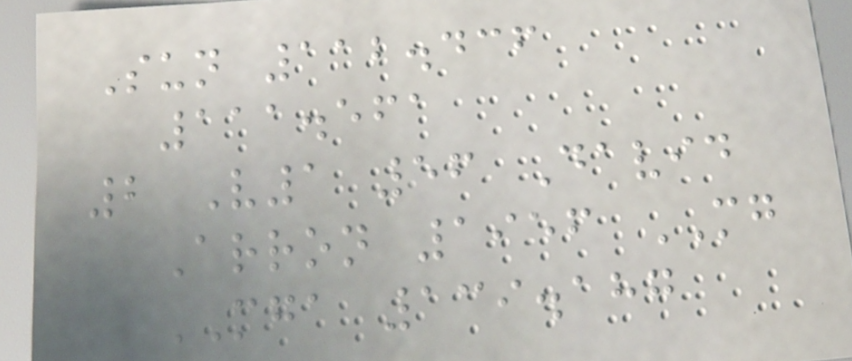Sun 112.436
111.561
2 V1 56 David
Arron 1956 MG
MGA 139.187
